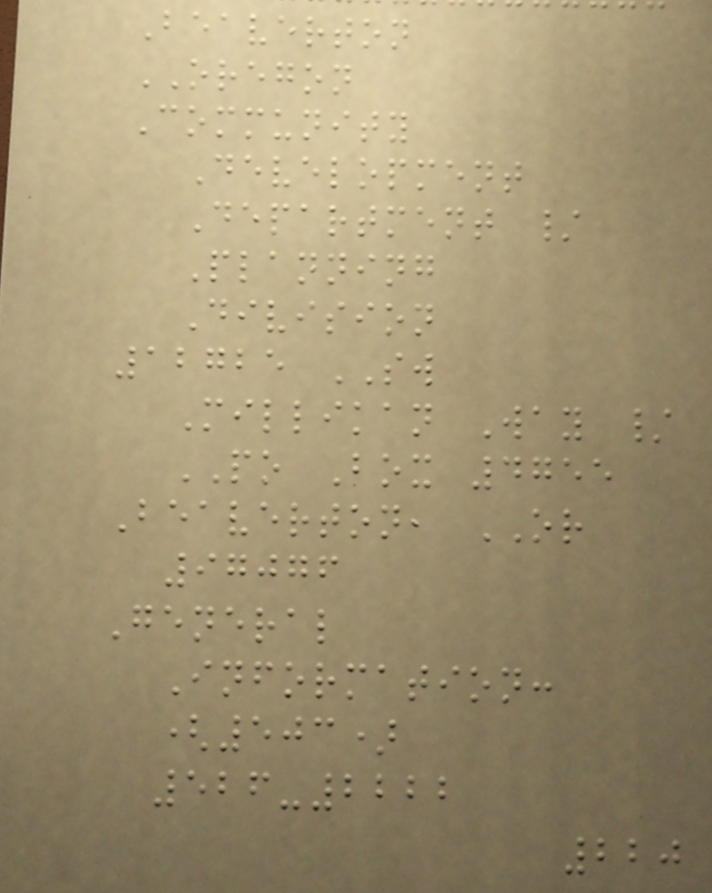Beaverton
OREGON
Community
Development
Department /
Planning
Division
12725 SW
Millikan Way /
PO Box 4755
Beaverton, OR
97076
General
Information:
(503)
526-2222
220
